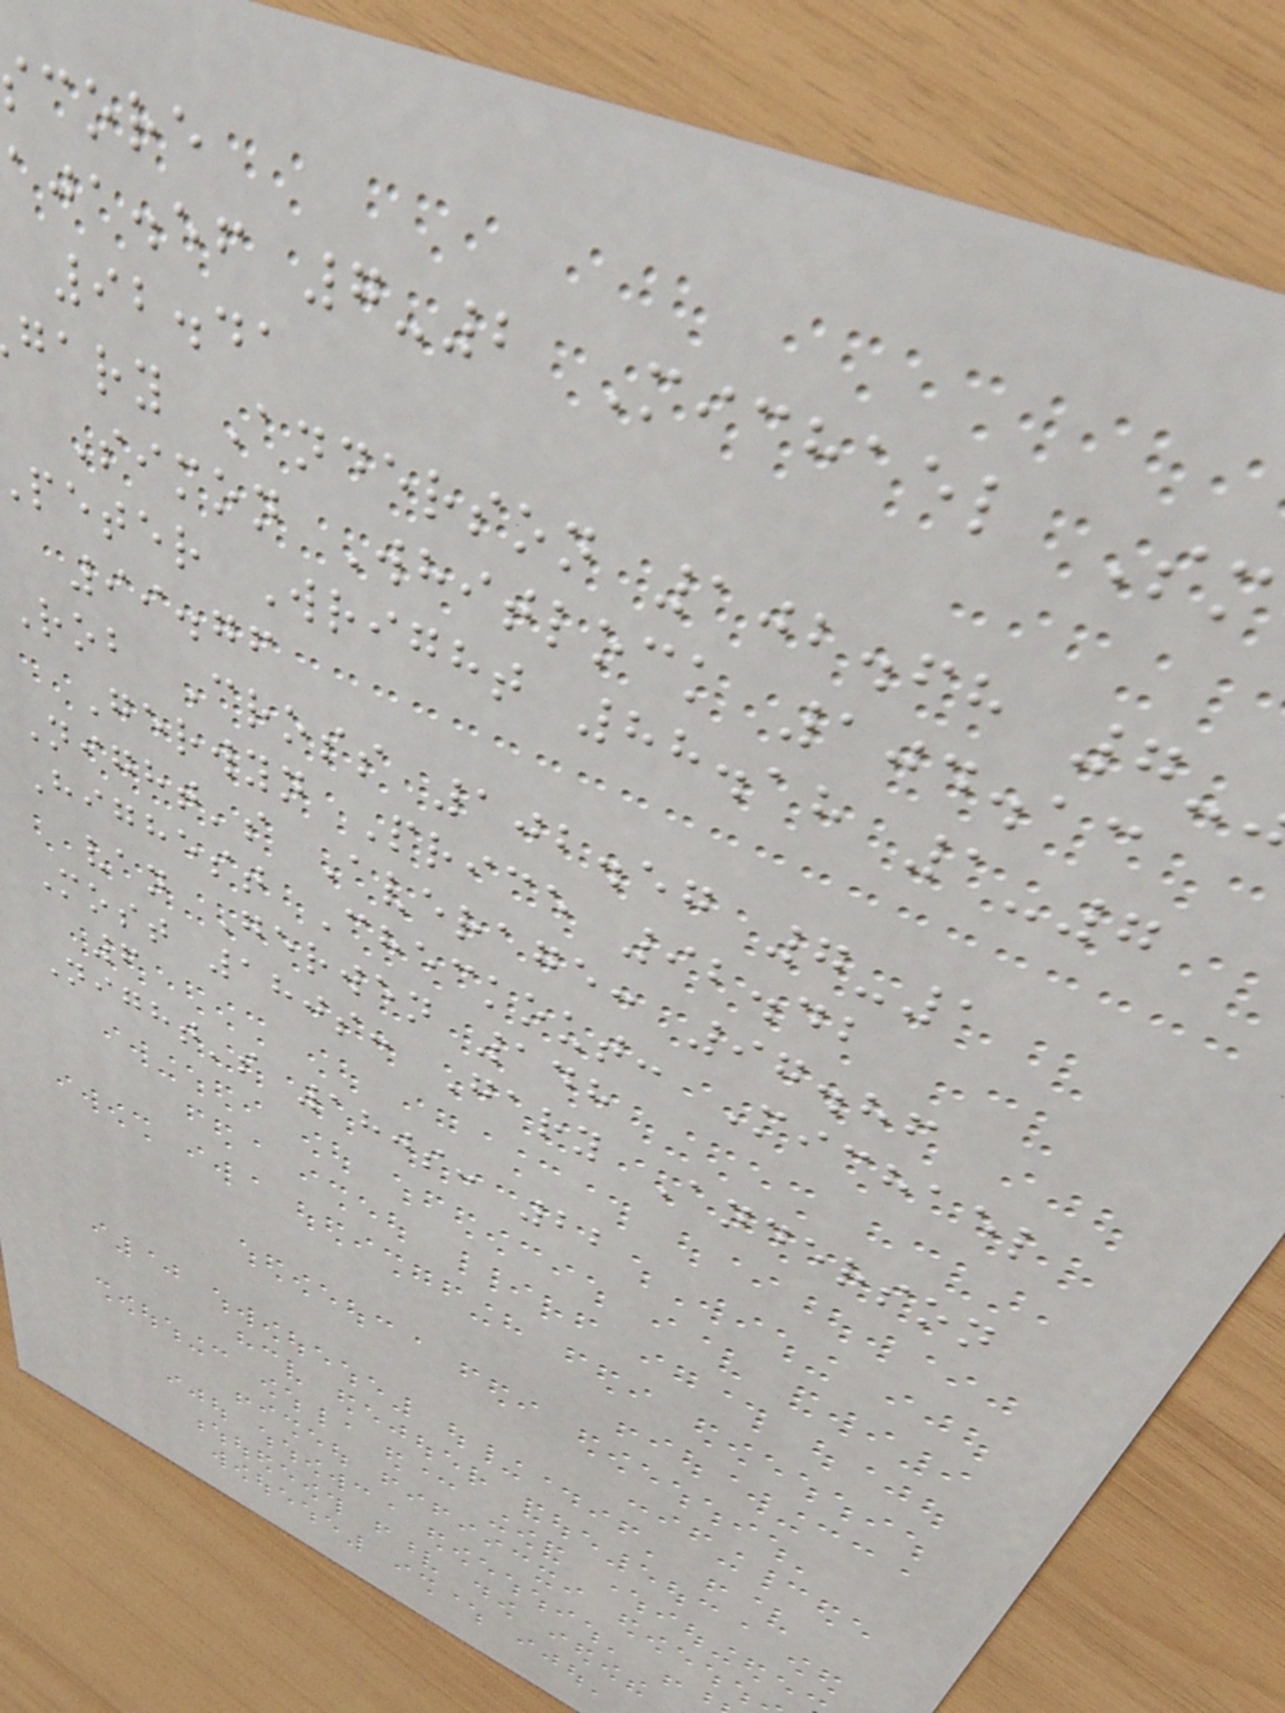core
aja.ef 7-2 Michael Sm
92.41
gary Anderson 102.68 7-
Simon Whitlock 104.13
peter Wright 88.18 1-7
99.76
Rob Cross 102.57 7-1
Gerwyn Price 92.42
Night's Average: 97.86
Highest Checkout: Michael
van Gerwen 148
Most 180s: Gary Anderson
6
Night's 180s: 22
